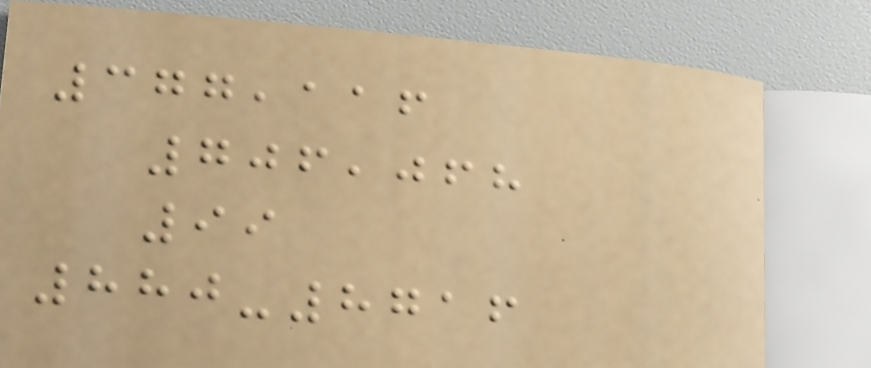377,116
706,068
99
880-8716
